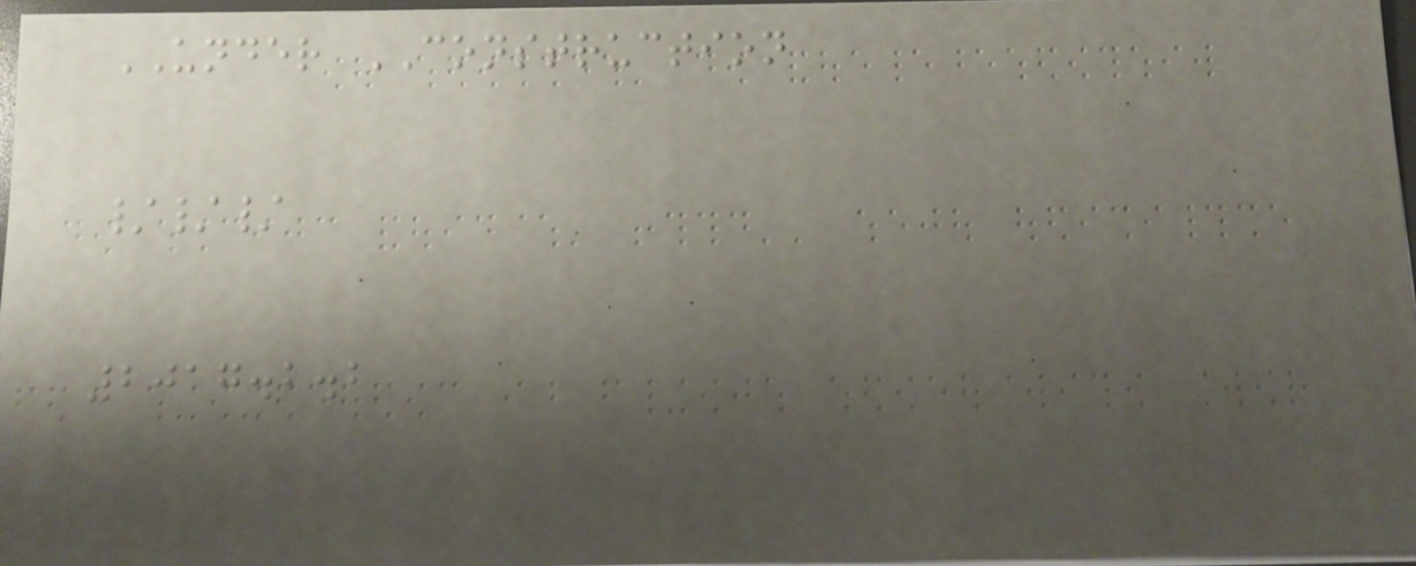UNDER CONSTRUCTION
///
2017.2.2
